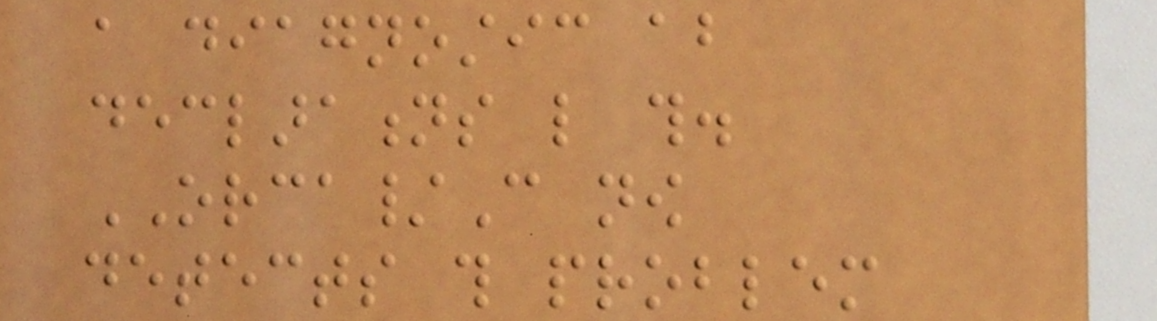a diagnostic about
declarations like this.
ORCA/C now
detects this problem
